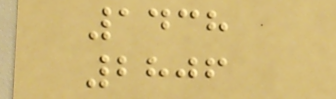1438
2806
